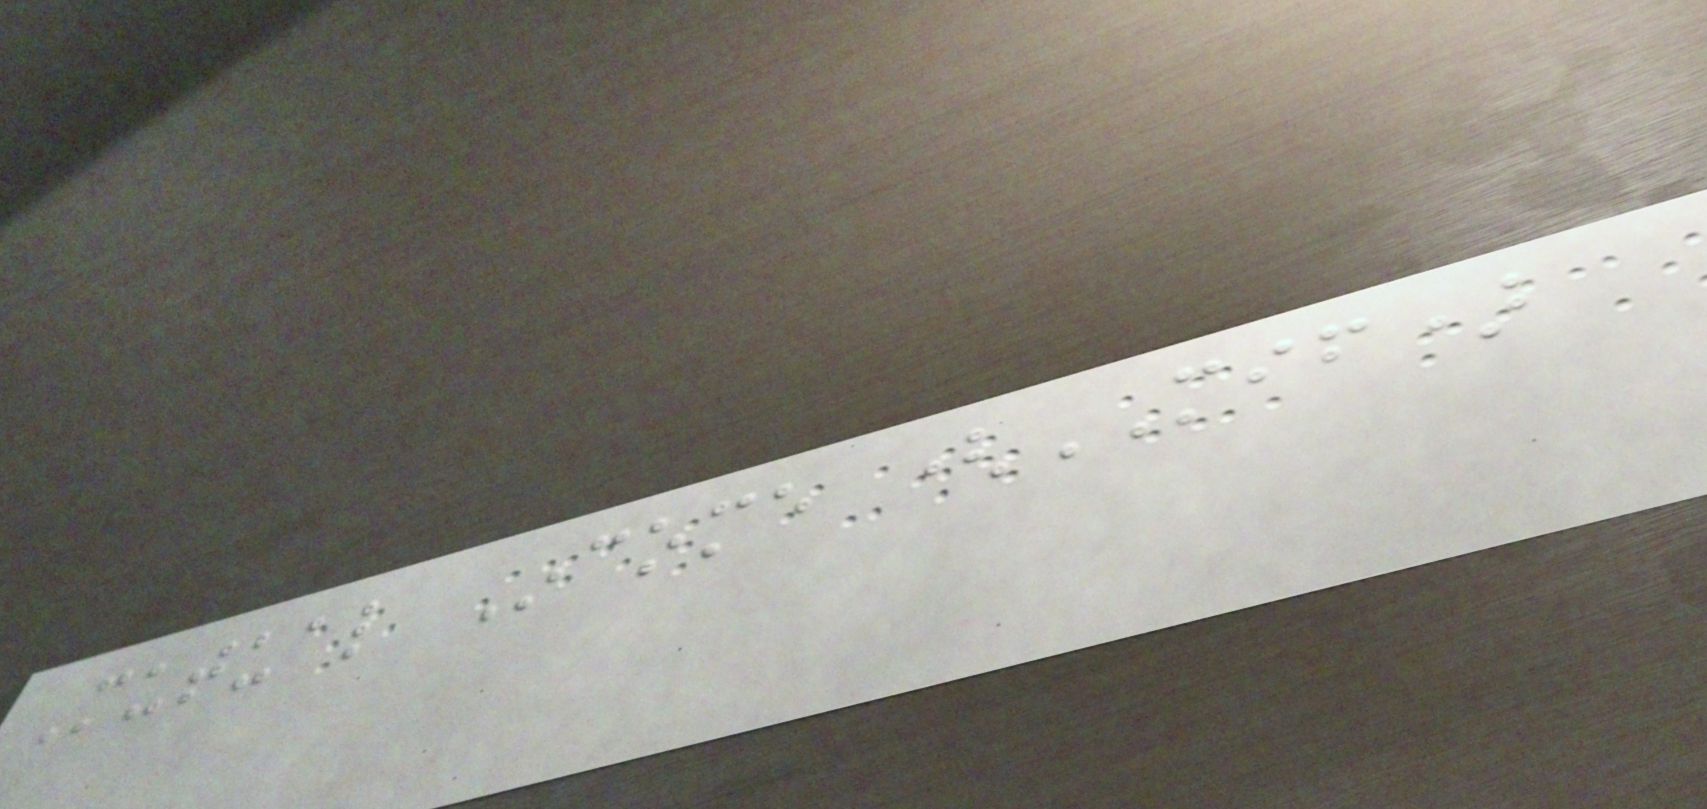Mutual Income (MIF)
